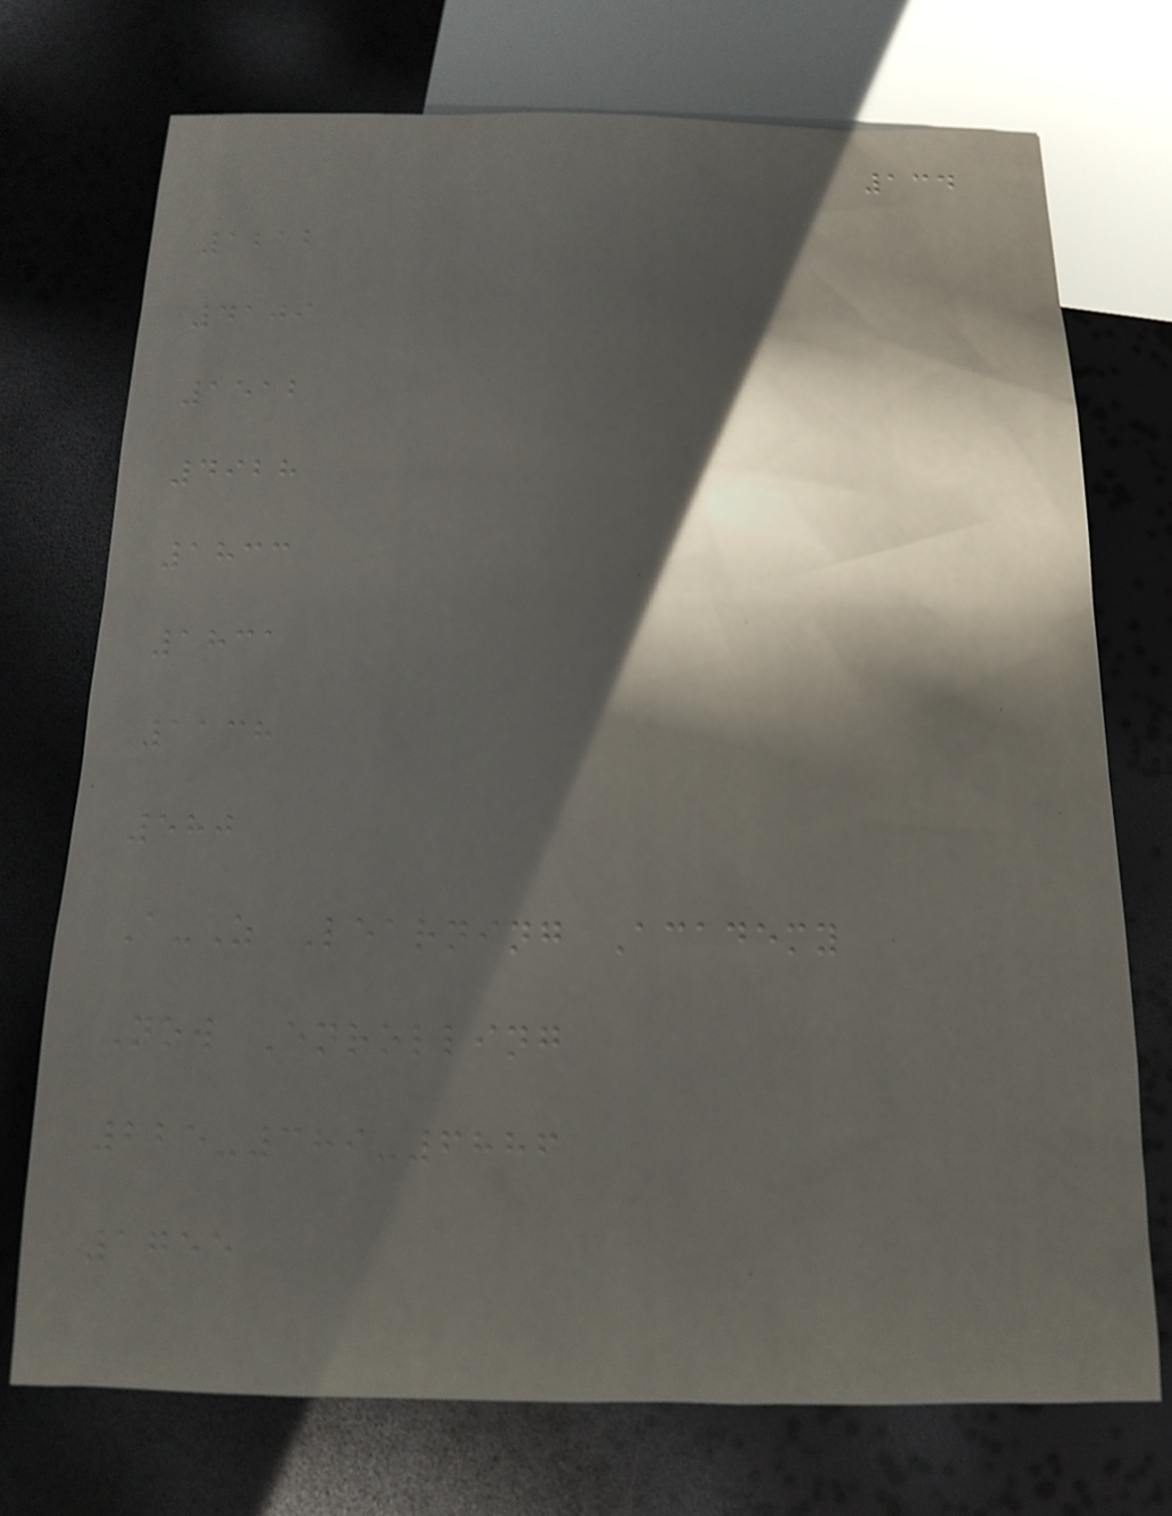134
1212
4109
1512
4928
1833
1831
1138
580
A-Z Learning Academy
Now Enrolling
225-389-6886
1755
